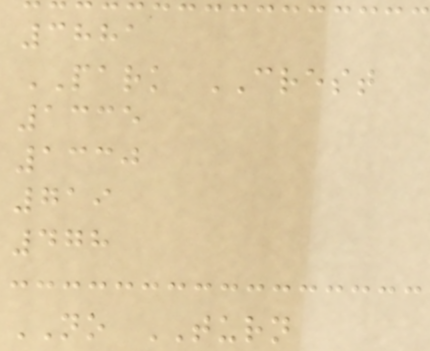3881
PARK CREST
1335
1330
719
478
NO TURN
